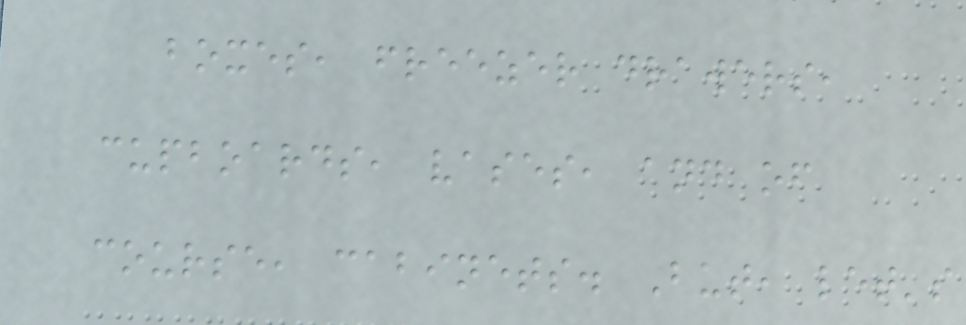boxes, freezer drawers,
cupboards, vases, and of
course, cabinets. But, let's
